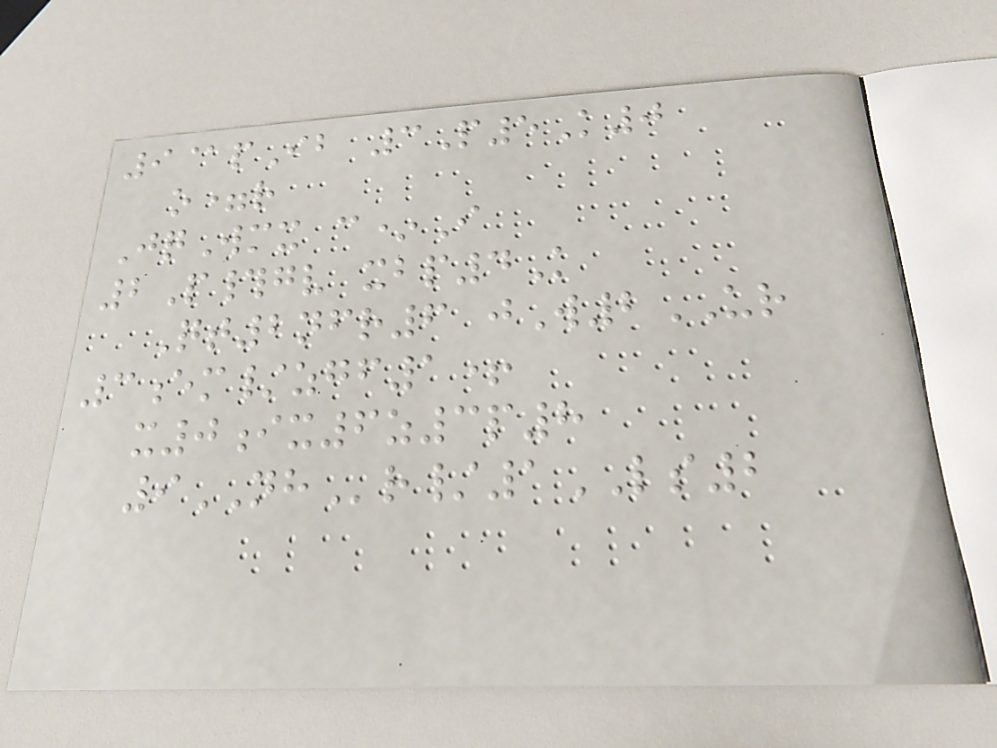9@pIb 3P5K0
o=r
JqWmx c*I
2P#gv xbp4K
Qt2nfr6 jW2UR
3em/zgf1+
x0ix6z3p8
9NHr/1LS2
